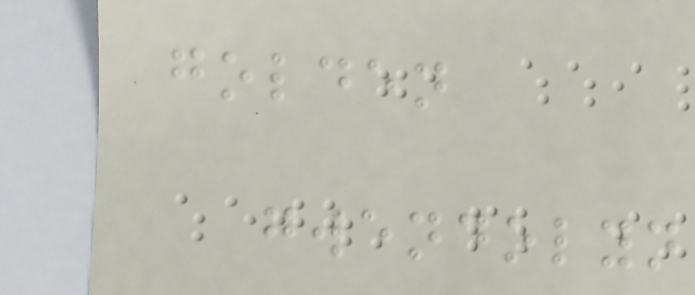golden
gwendolyn
